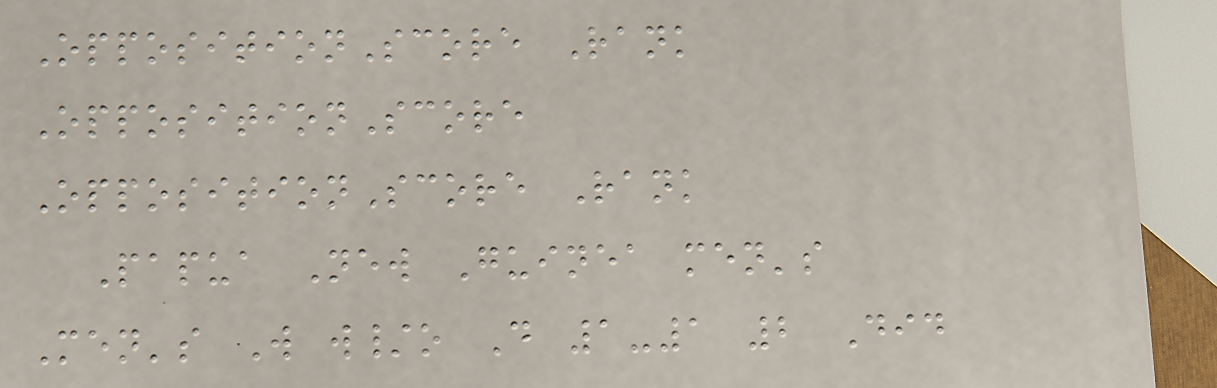OppositionScore Rank
OppositionScore
OppositionScore Rank
Papua New Guinea men's
Men's W w/o D 1-1 2 Did
